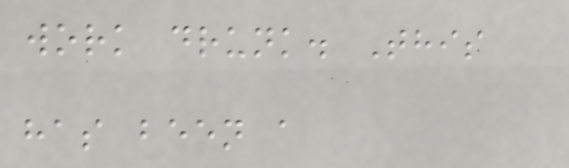work drunk. This
has been a
